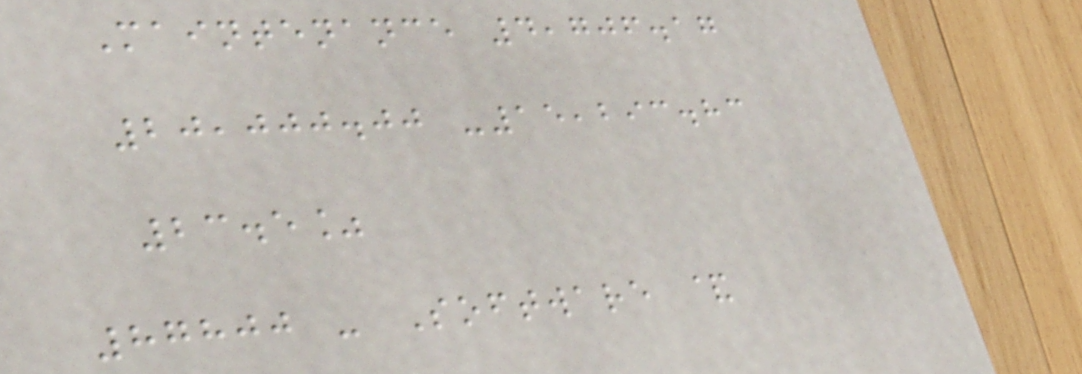Maintenance 4,706.17
20,000.00 -15,293.83
23.5%
87800 - Software &
